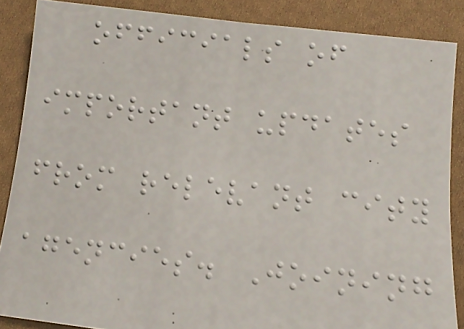officials of
important updates
from relevant city
agencies. Joining
